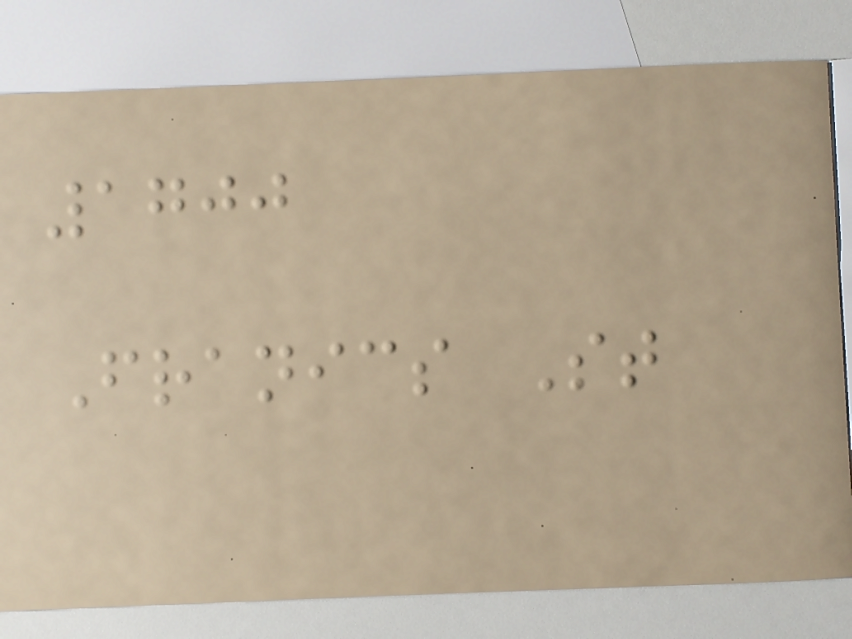1700
Franics St
